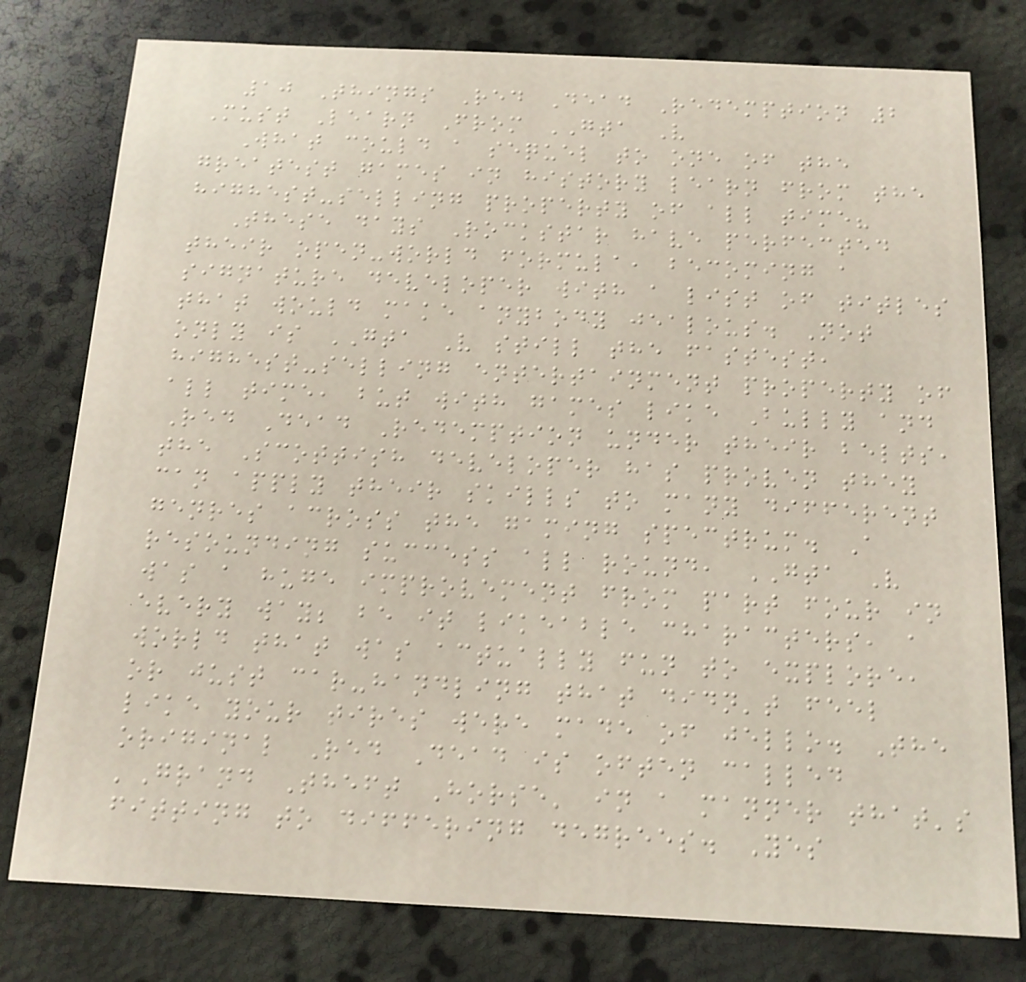10 Things Red Dead Redemption 2
Must Learn From GTA V
What could a sequel to one of the
greatest games in history learn from the
highest-selling property of all time?
These days Rockstar have perfected
their open-world formula, becoming a
signature developer with a list of titles
that would make anybody jealous. Not
only is GTA V still the fastest,
highest-selling entertainment property of
all time, but with games like Bully and
Red Dead Redemption under their belts,
the Scottish developer has proven they
can apply their skills to many different
genres across the gaming spectrum. A
resounding success all round, GTA V
was a huge improvement from part four in
every way; be it likeable characters, a
world that was actually fun to explore,
or just car-handling that didn't feel
like your tires were made of jello. The
original Red Dead is often called
'Grand Theft Horse' in a manner that's
fitting to differing degrees. Yes
